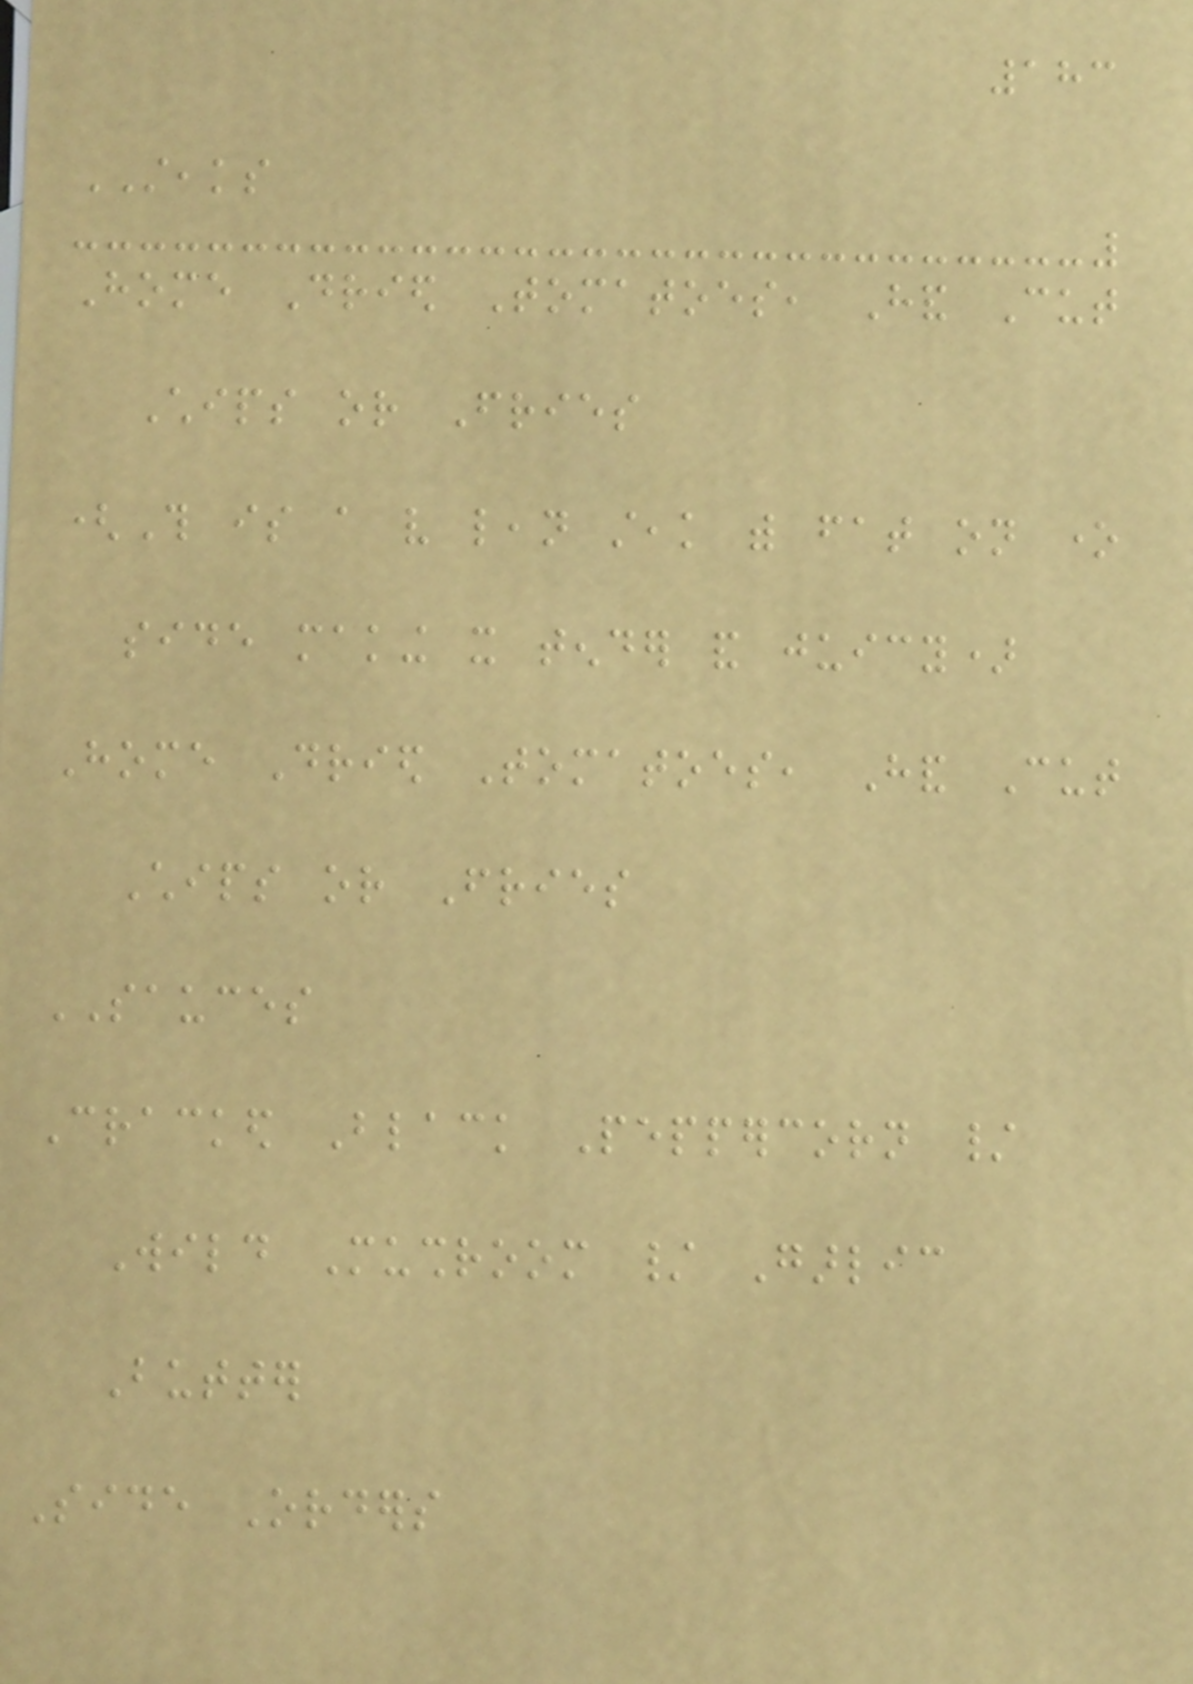183
STEAKS
Home Dried Tomatoes, Hand Cut
Chips or Fries
(This is a very lean steak with fat on one
side making it tender and juicy)
Home Dried Tomatoes, Hand Cut
Chips or Fries
SAUCES
Cracked Black Peppercorn /
Wild Mushroom / Garlic
Butter
Side Orders
